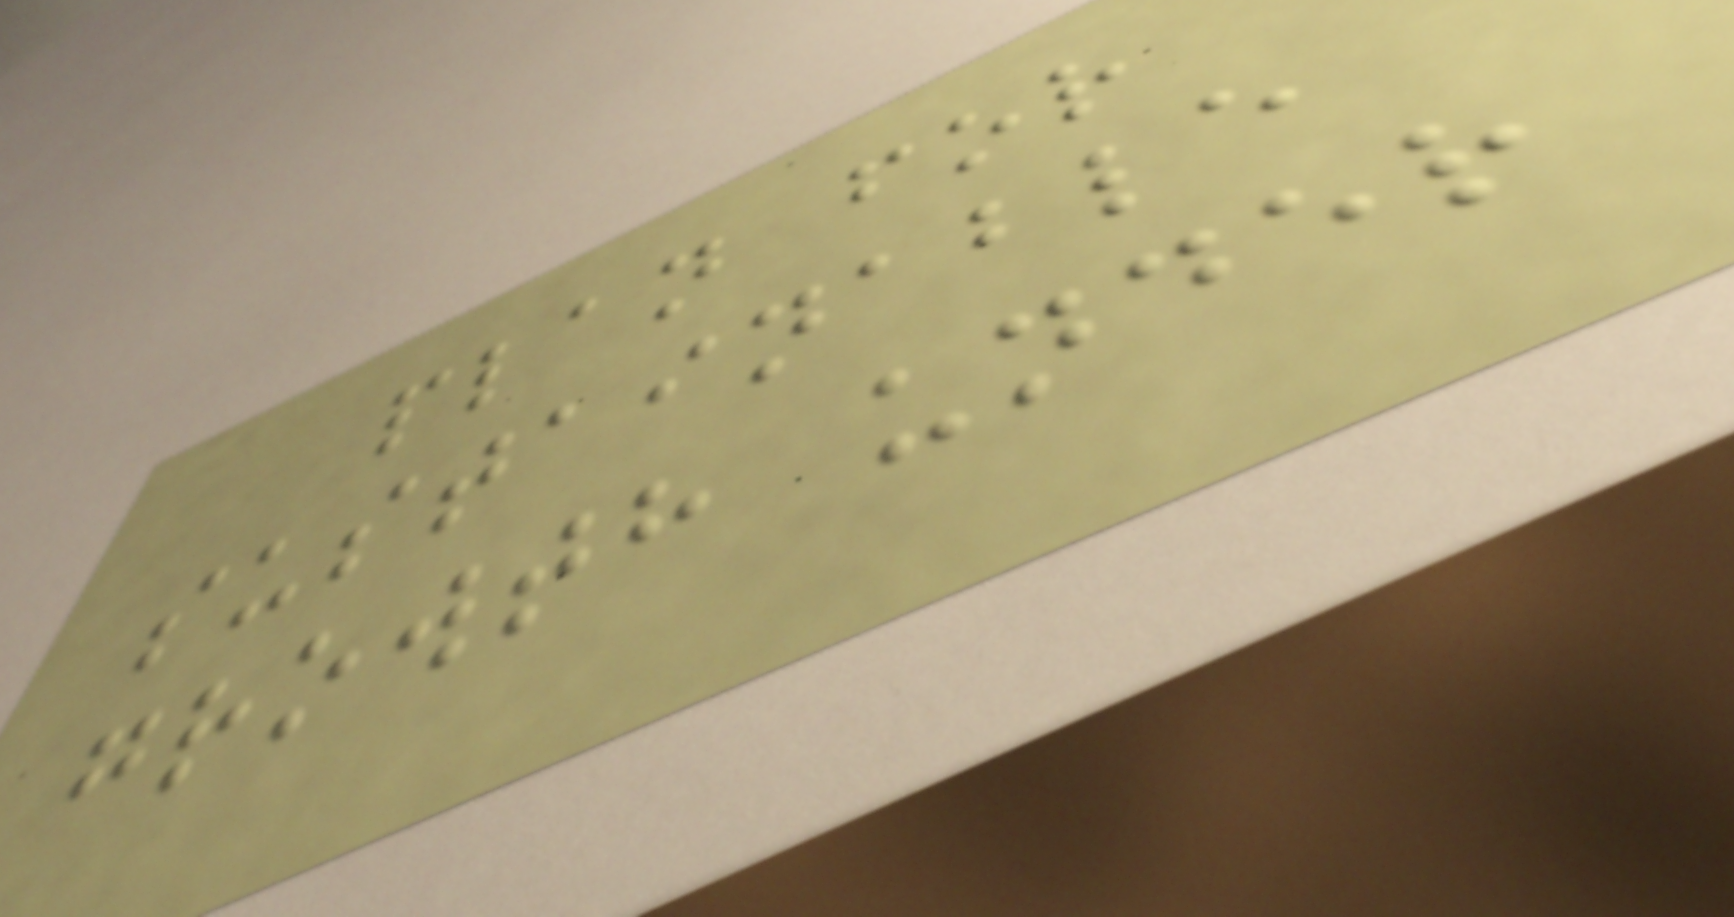plan for
sustainable
growth under
